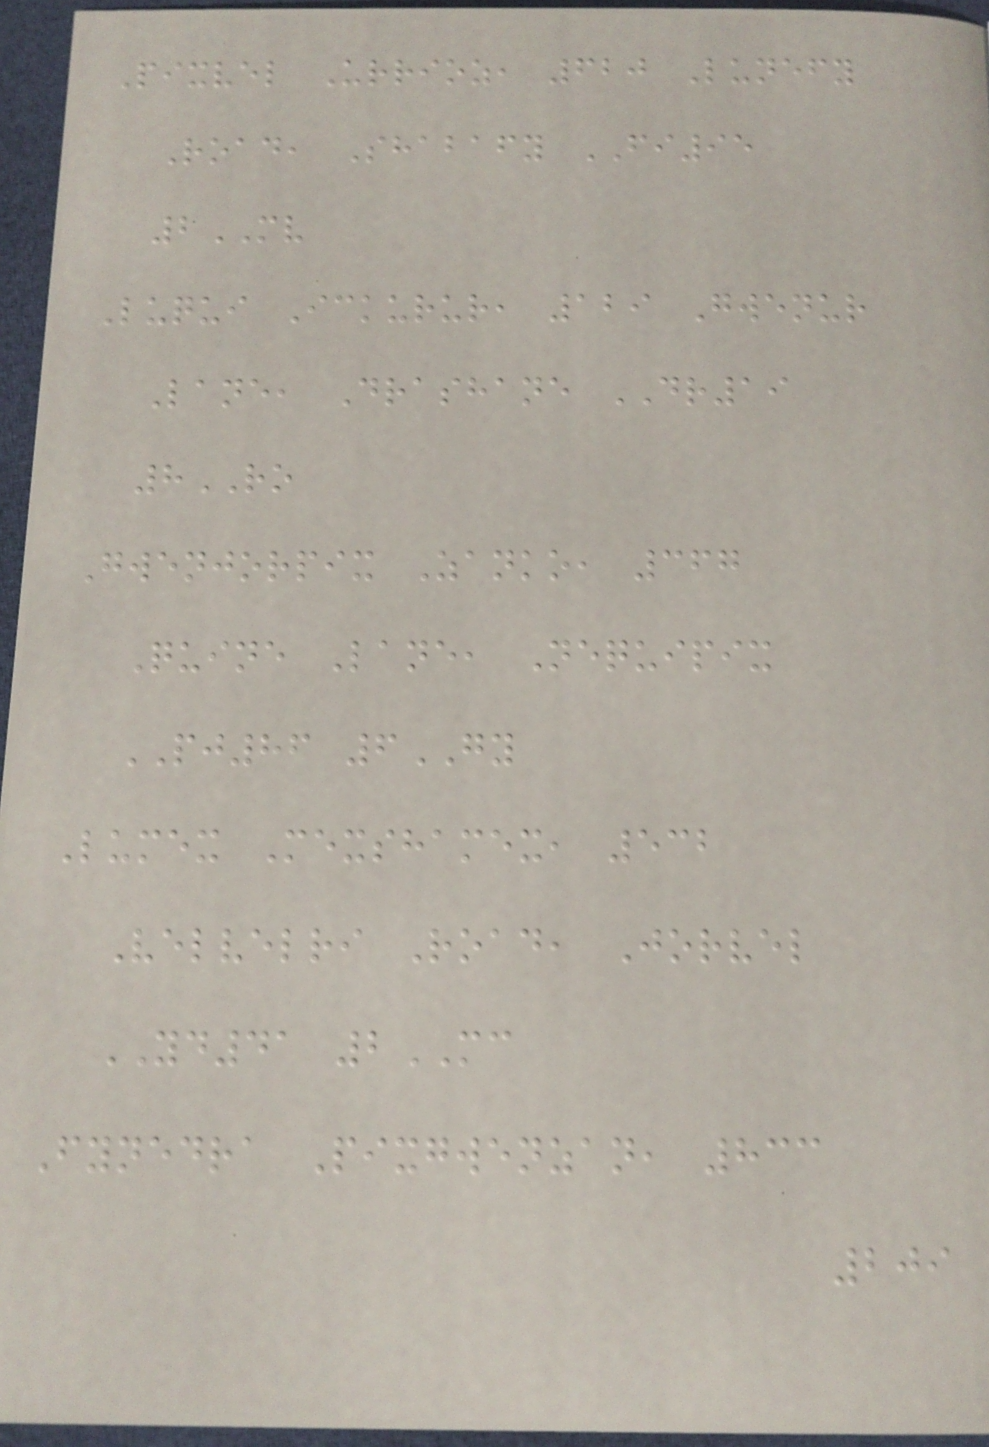Pixvel Urrioz, 620 Lunefy
Road, Shabafy FI95
2MV
Luqui Ickurur, 129 Gwenur
Lane, Drashane DR19
8RO
Gwenjorpix Zanko, 367
Quine Lane, Nequipix
PJ86 6GY
Lumex Mexshamex, 532
Velvelri Road, Jorvel
YD41 2MC
Fynedra Pixgwenzan, 833
209
